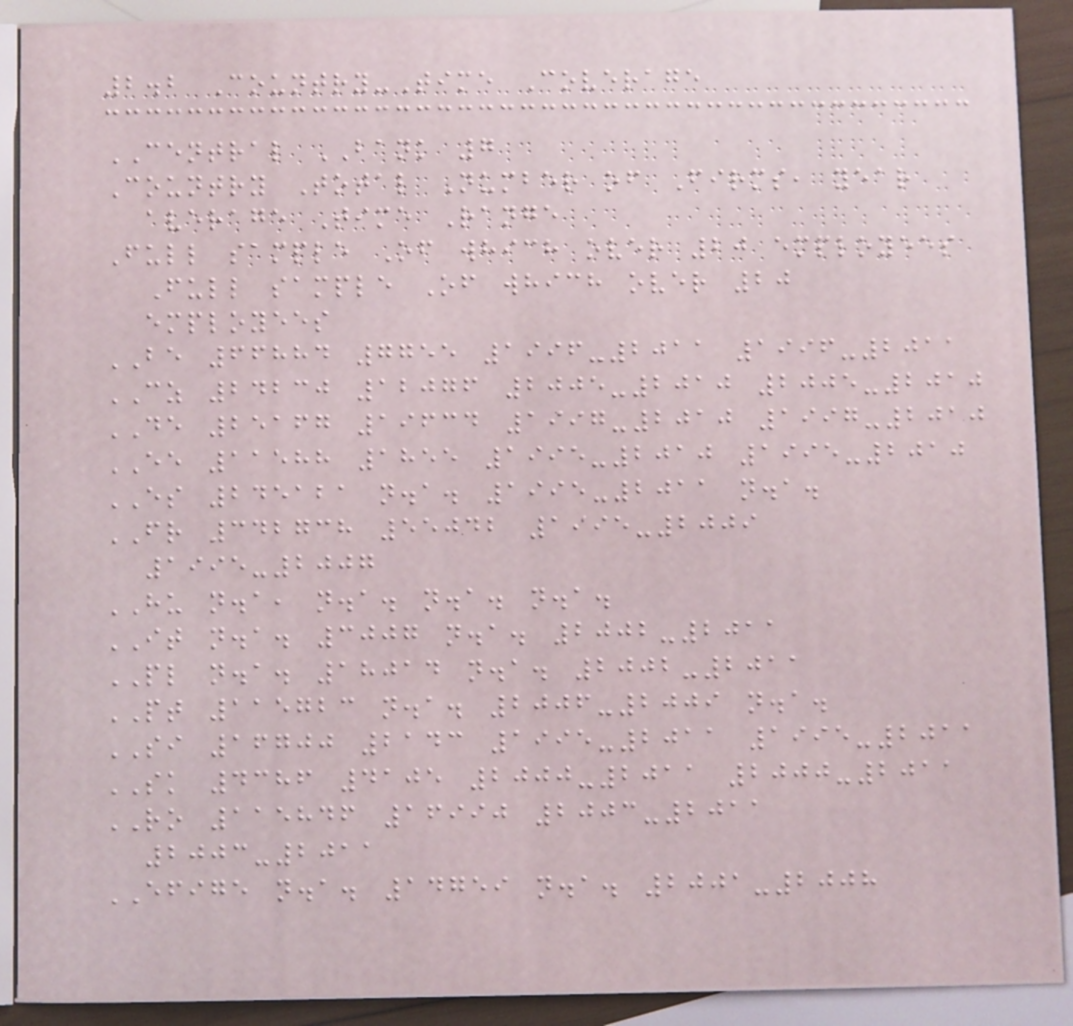2.2 Country-Time Coverage
CENTRAL BANK 7
Country Total Number of Firms, year
average Time Range
Full sample Of which over 20 employees
Full sample Of which over 20
employees
BE 66884 7755 1996-2011 1996-2011
CZ 24230 12076 2005-2010 2005-2010
DE 25167 19634 1997-2010 1997-2010
EE 11588 1855 1995-2010 1995-2010
ES 245121 n.a. 1995-2011 n.a.
FR 342738 55042 1995-2009
1995-2007
HU n.a, n.a. n.a. n.a.
IT n.a. 3007 n.a. 2002-2011
PL n.a. 18014 n.a. 2002-2011
PT 115723 n.a. 2006-2009 n.a.
SI 16700 2143 1995-2011 1995-2011
SK 4386 4105 2000-2011 2000-2011
RO 115846 16990 2003-2011
2003-2011
EFIGE n.a. 14759 n.a. 2001-2008
